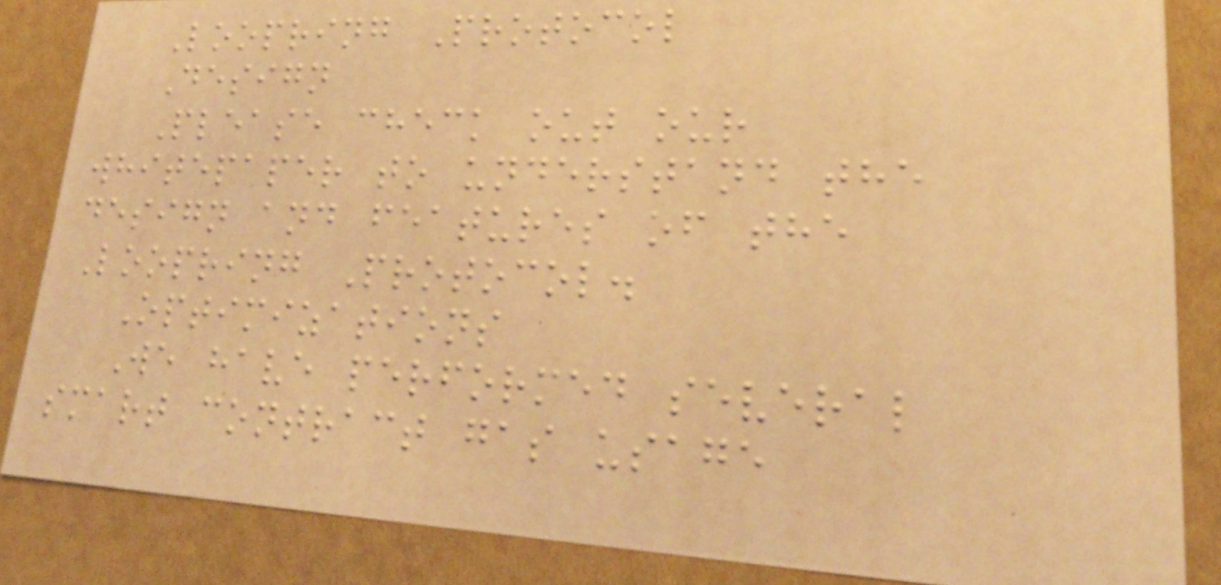Loopring Protocol
Design
Please check out our
whitepaper to understand the
design and features of the
Loopring Protocol.
Optimizations
We have performed several
smart contract gas usage
